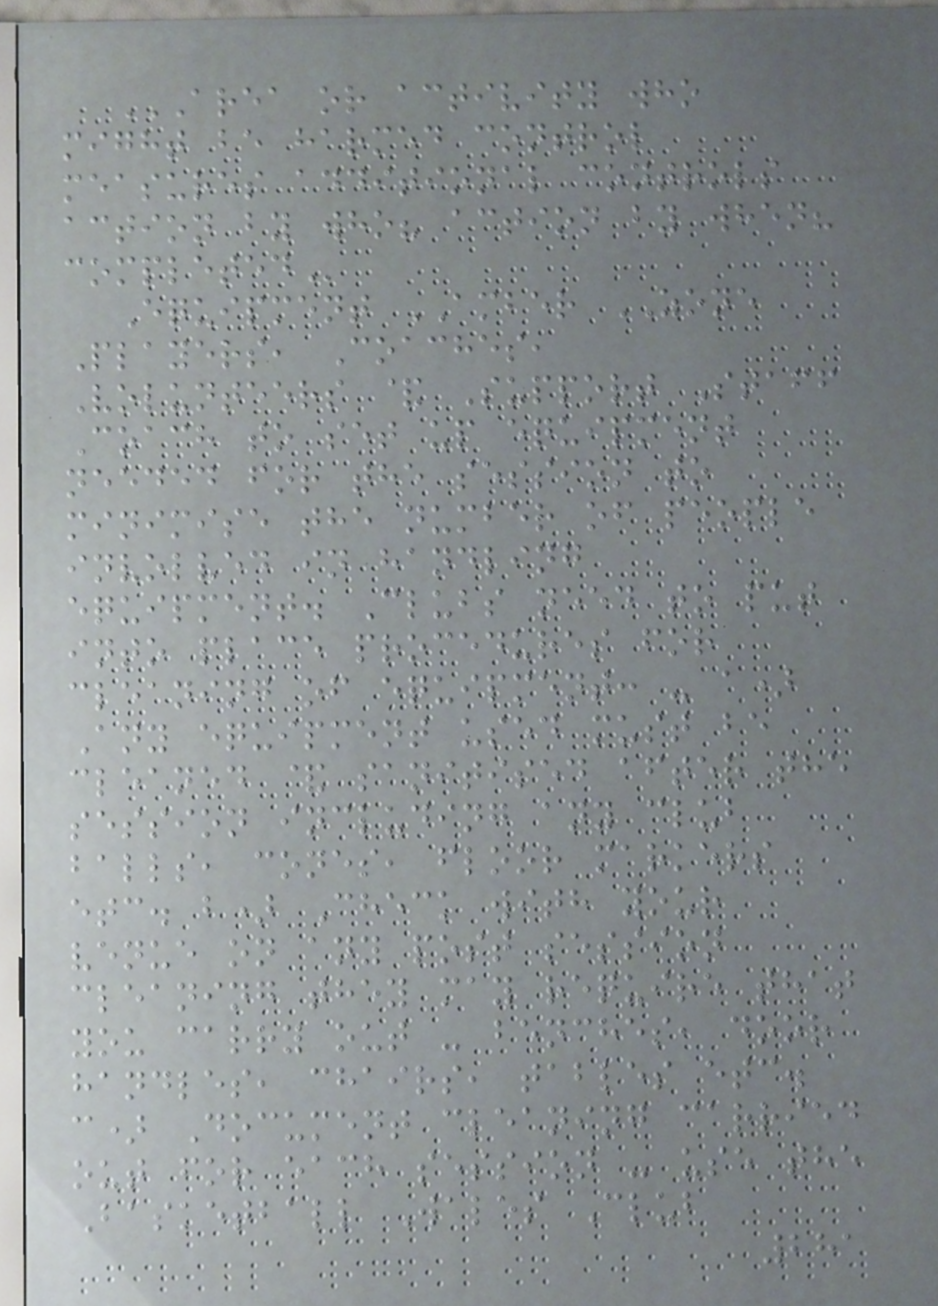AREA OR ACTIVITY WHO
MIGHT BE HARMED CONTROL
MEASURES ADDITIONAL CONTROLS
ACTION BY WHO? ACTION BY WHEN?
COMPLETED
Equipment AMBER ZONE
Players, Coaches,
Volunteers & Support Staff
Coach to set up equipment
needed for the session to
minimise the number of people
involved in handling
equipment. Clubs need to put
into place procedures for
cleaning of equipment: - a)
Any equipment used must be
cleaned & sanitised after the
session including any club
balls, cones, floor markers
etc. b) Check with your
venue on any post session
cleaning they may require that
you carry out - benches, door
handles, chairs, tables etc.
c) Document cleaning carried
out for each session - use the
Basketball Wales Club
281
